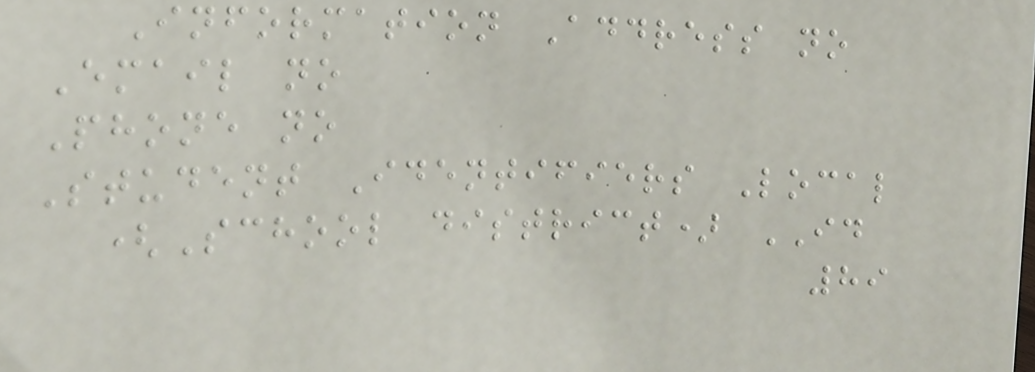Information Address no
Email no
Phone no
Student Identifiers Local
(School district) ID
89
